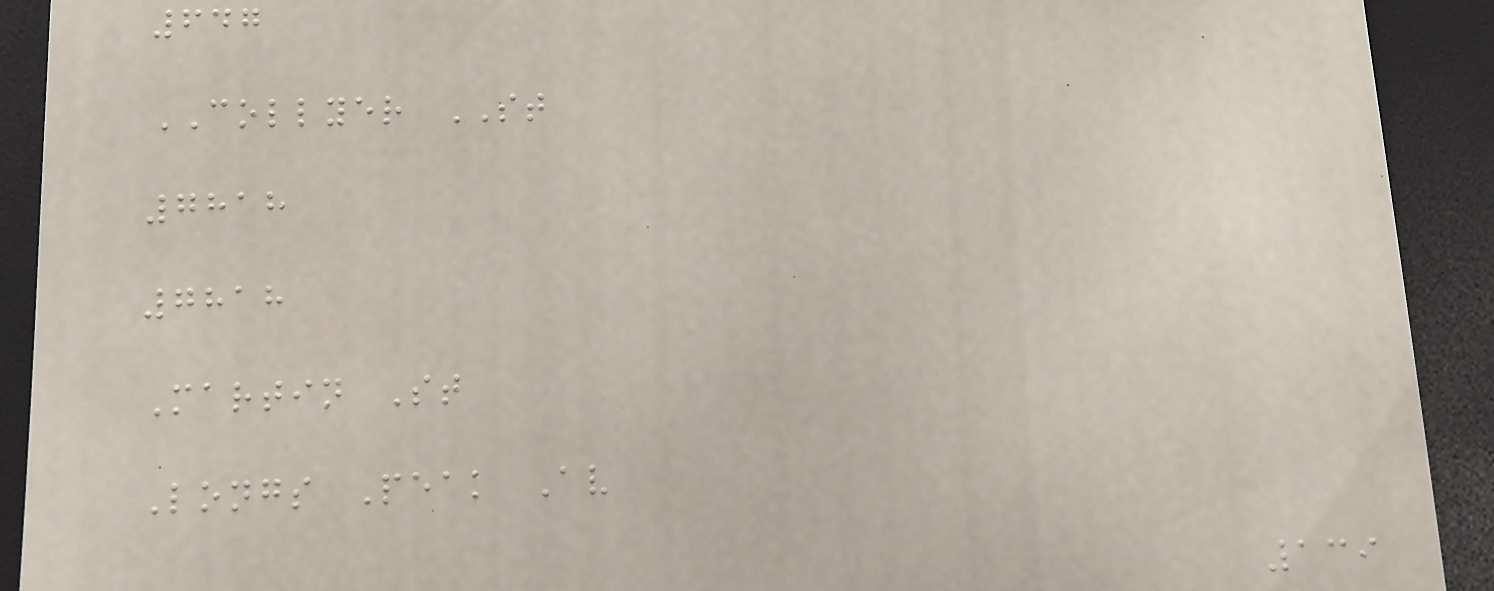647
COLLYER ST
7818
7818
Martin St
Longs Peak Av
139
